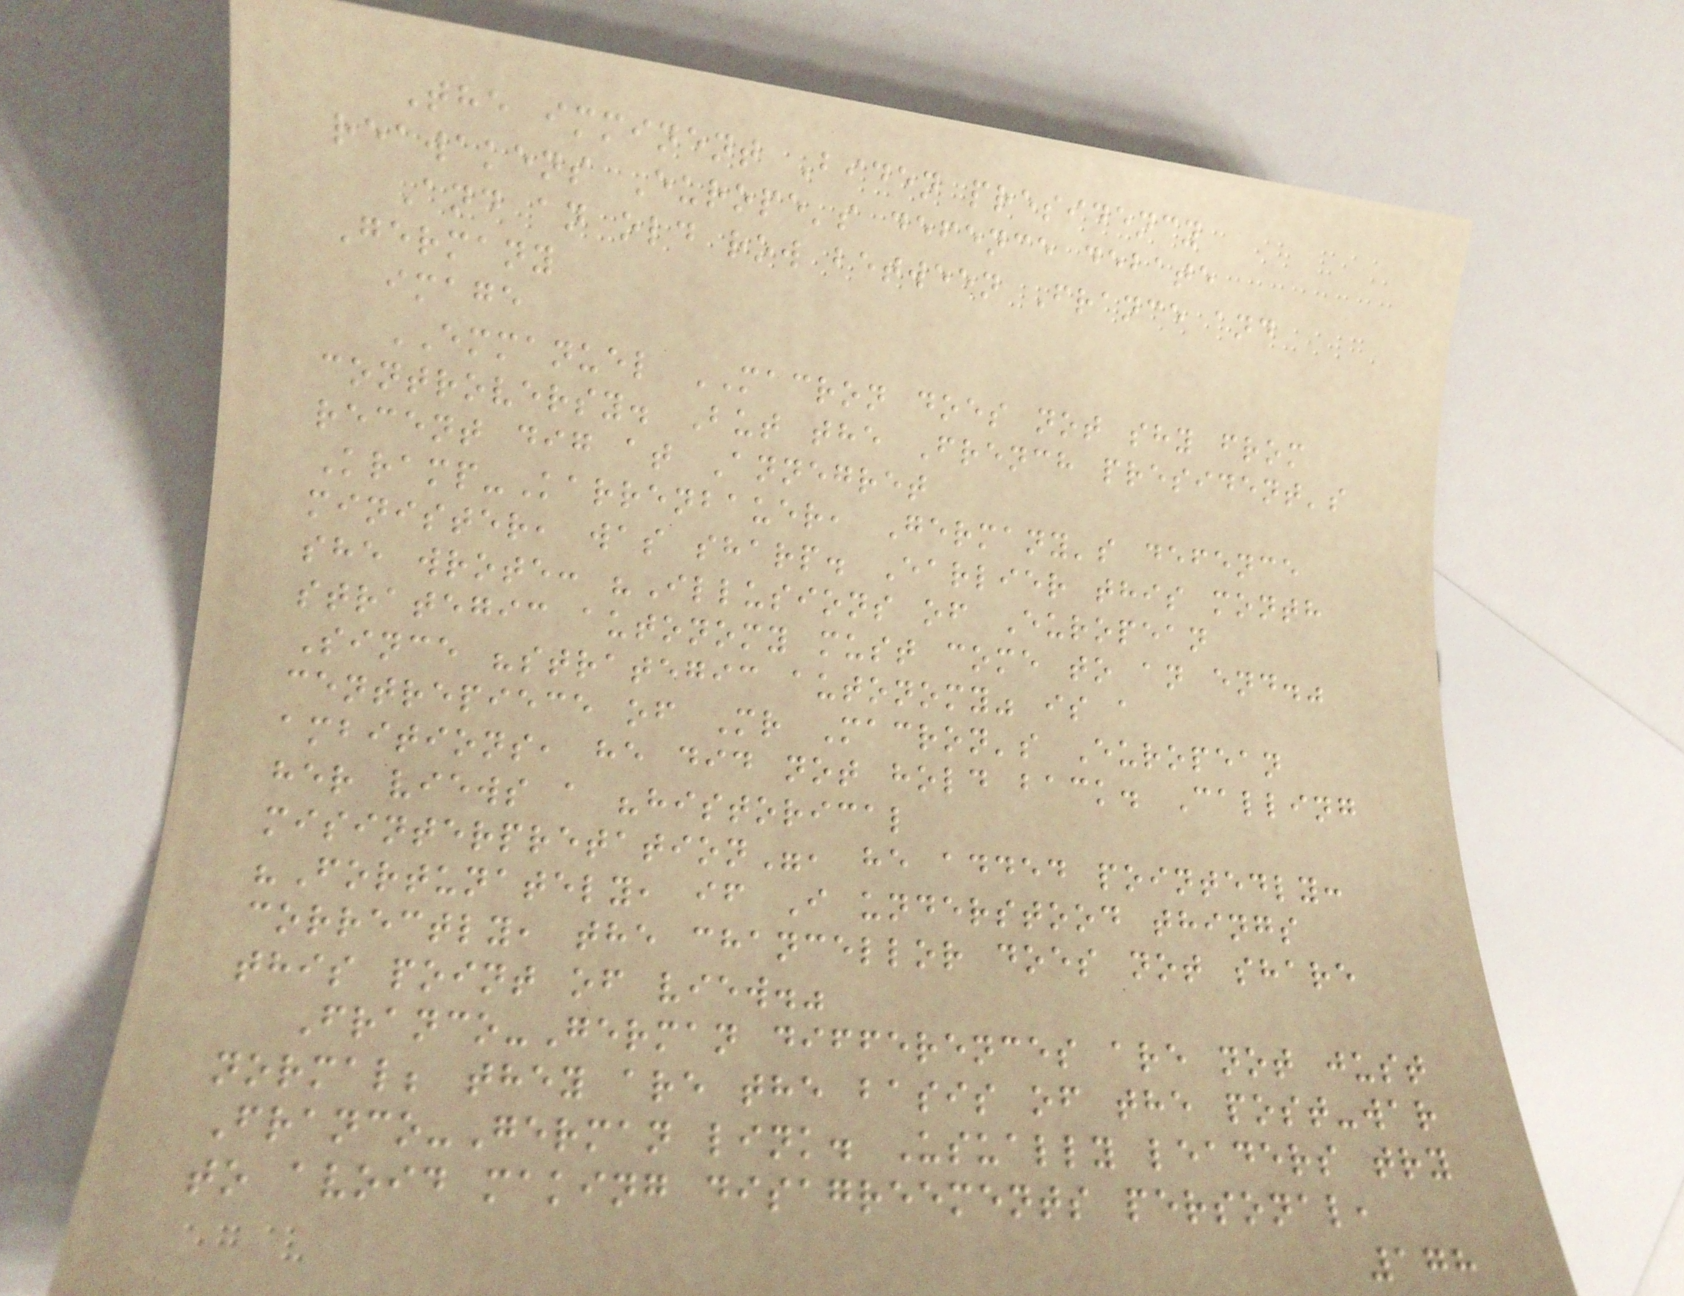The imminent Biden presidency
reawakens Europe's defence debate
And an old row between France and
Germany
image
EMMANUEL MACRON does not shy from
controversy. But the French president's
recent dig at Annegret
Kramp-Karrenbauer, Germany's defence
minister, was sharp. Earlier this month
she wrote: "Illusions of European
strategic autonomy must come to an end."
Since "strategic autonomy" is a
centrepiece of Mr Macron's European
ambitions, he did not hold back. Calling
her views a "historical
misinterpretation", he added pointedly:
"Fortunately, if I understood things
correctly, the chancellor does not share
this point of view."
Franco-German differences are not just
normal; they are the basis of the post-war
Franco-German link. Usually leaders try
to avoid making disagreements personal,
178
